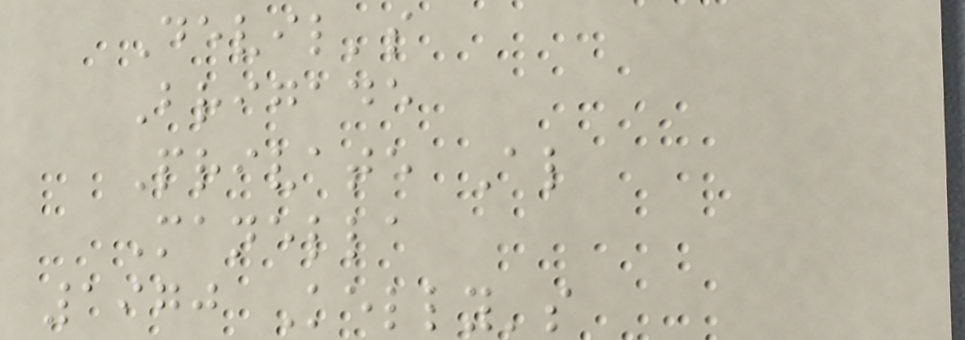Devil's
Brigade
Private Al
Manella
1970 Kelly's
